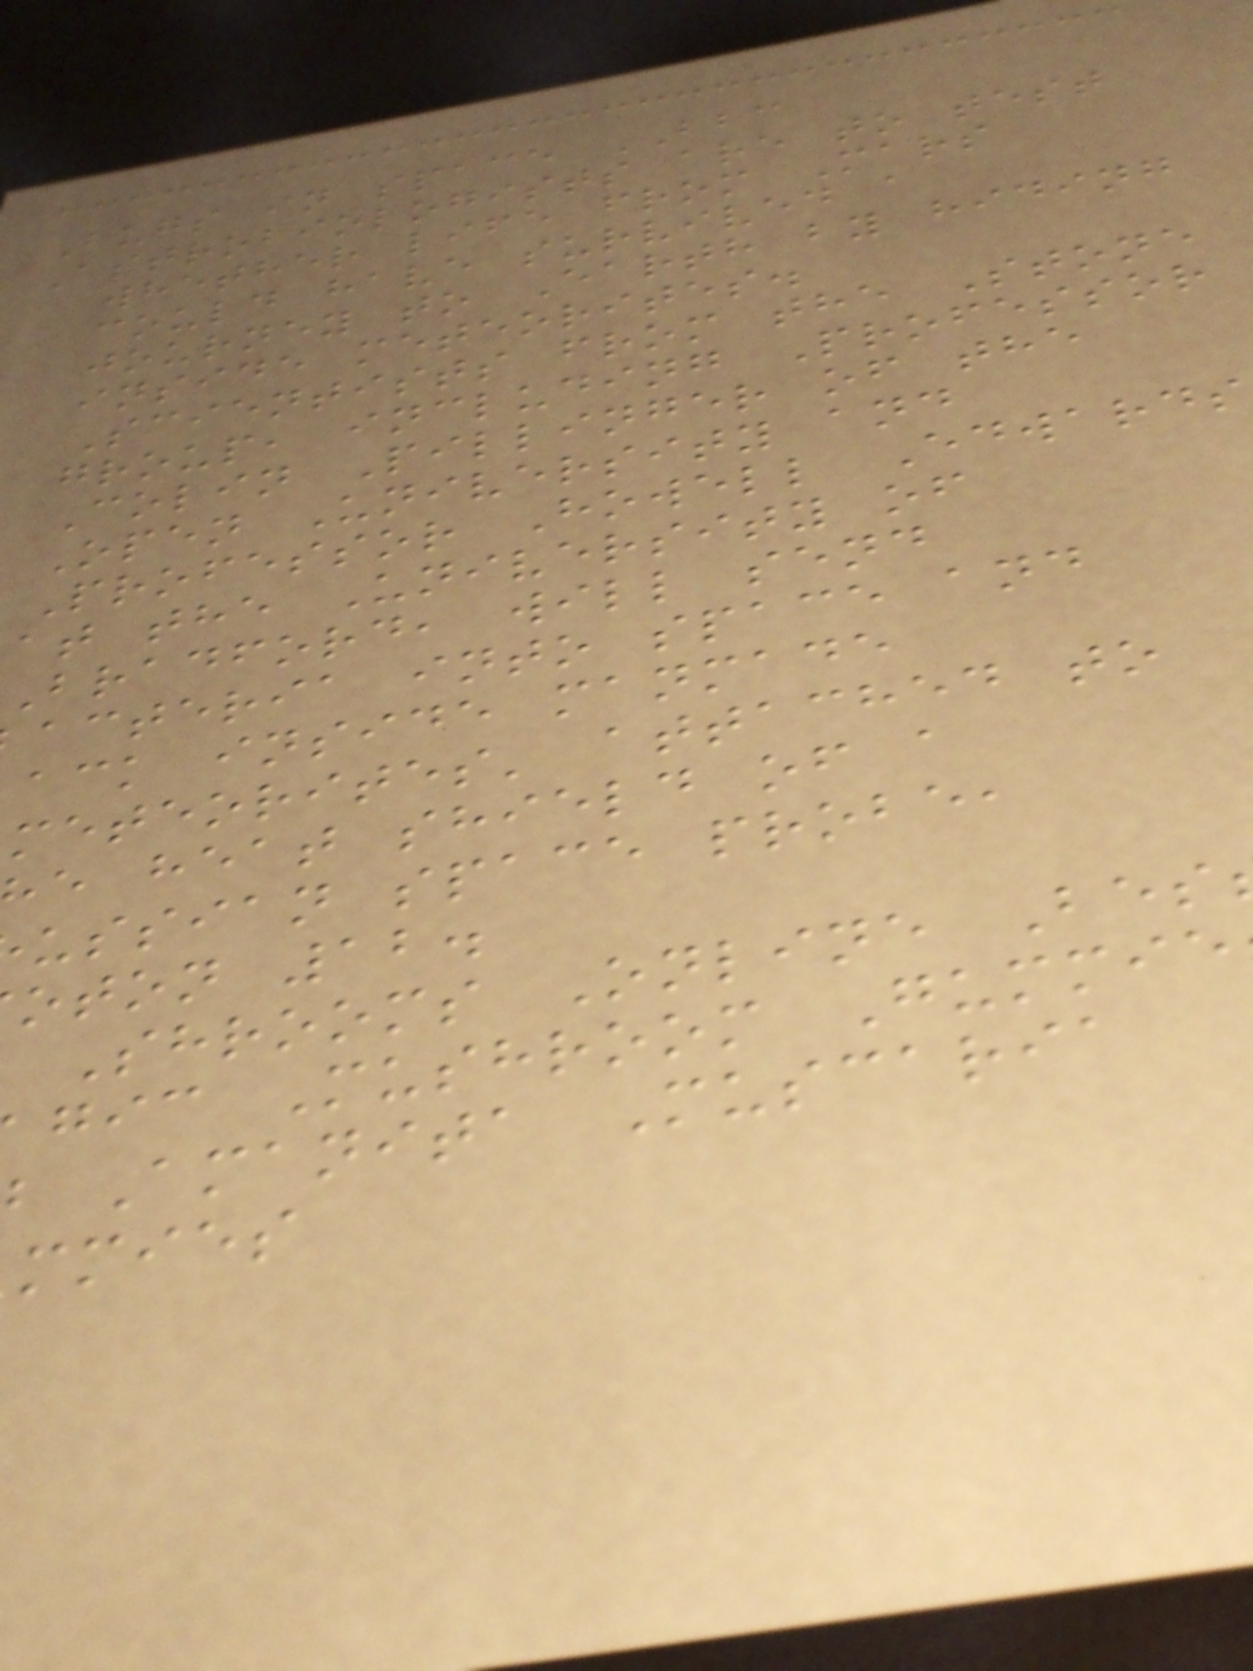Bugs in space BBC
Astrobiologists are to test
whether life from Mars
could have survived a
journey to Earth by hiding
inside meteorites.
Scientists from the Stone
group, including Professor
Colin Pillinger of the
Open University and
Professor Howell Edwards
at the University of
bradford, will send
acteria into space and
ack inside manmade
meteorites' attached to
e heat shield of a
ussian space probe,
oton 12.
Shrooms Online Bes
gic Mushroom Gummie
Amanita Muscaria
mmies
